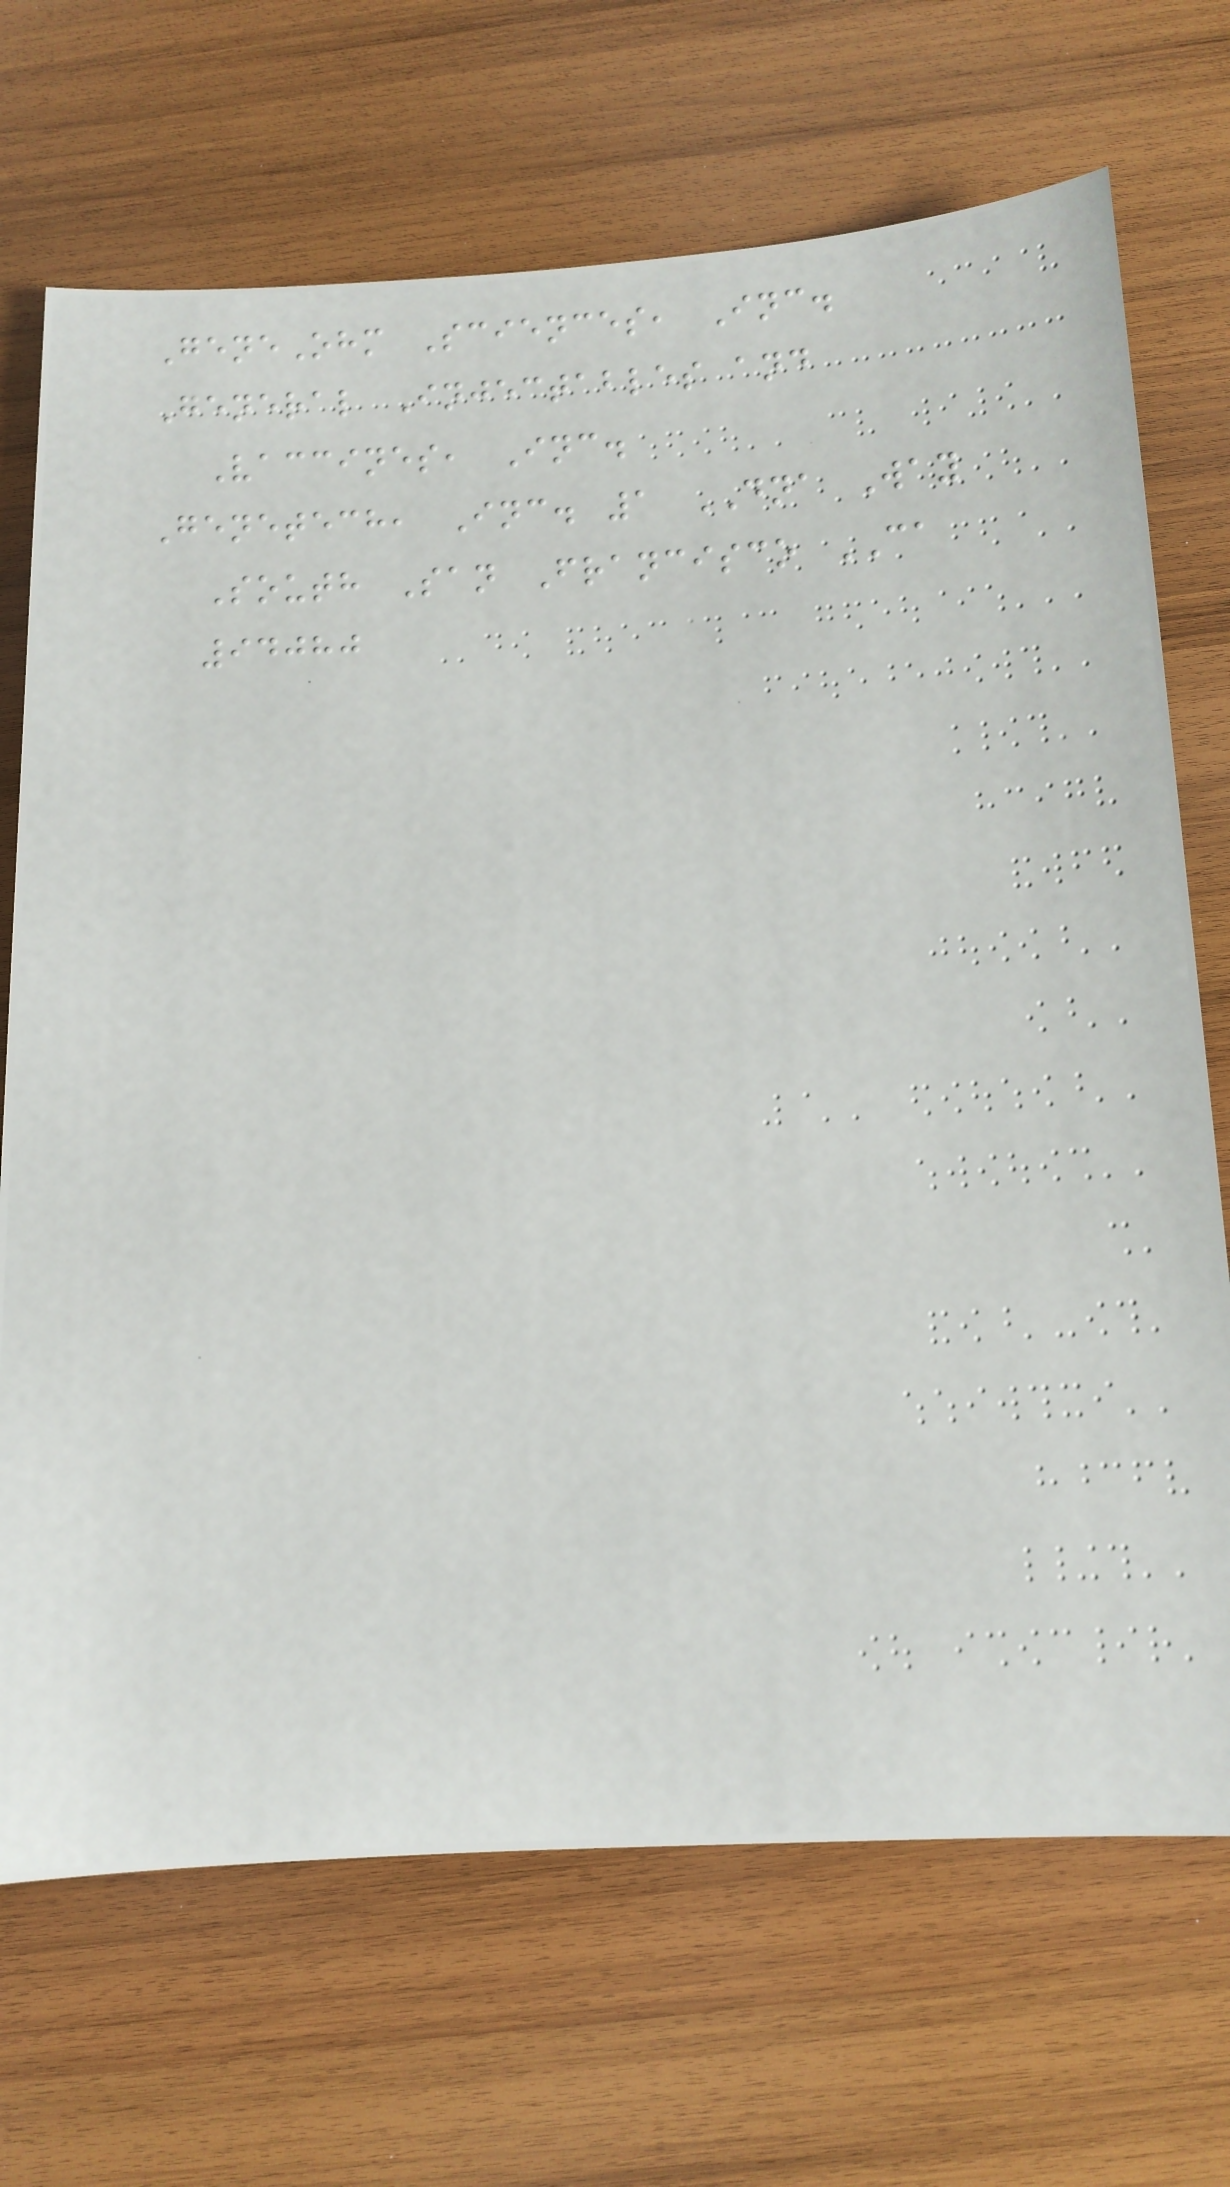GeneOhm Sciences, Inc.
General Injectables and
Vaccines, Inc.
Genetech, Inc. 1 DNA Way
South San Francisco CA
94080
